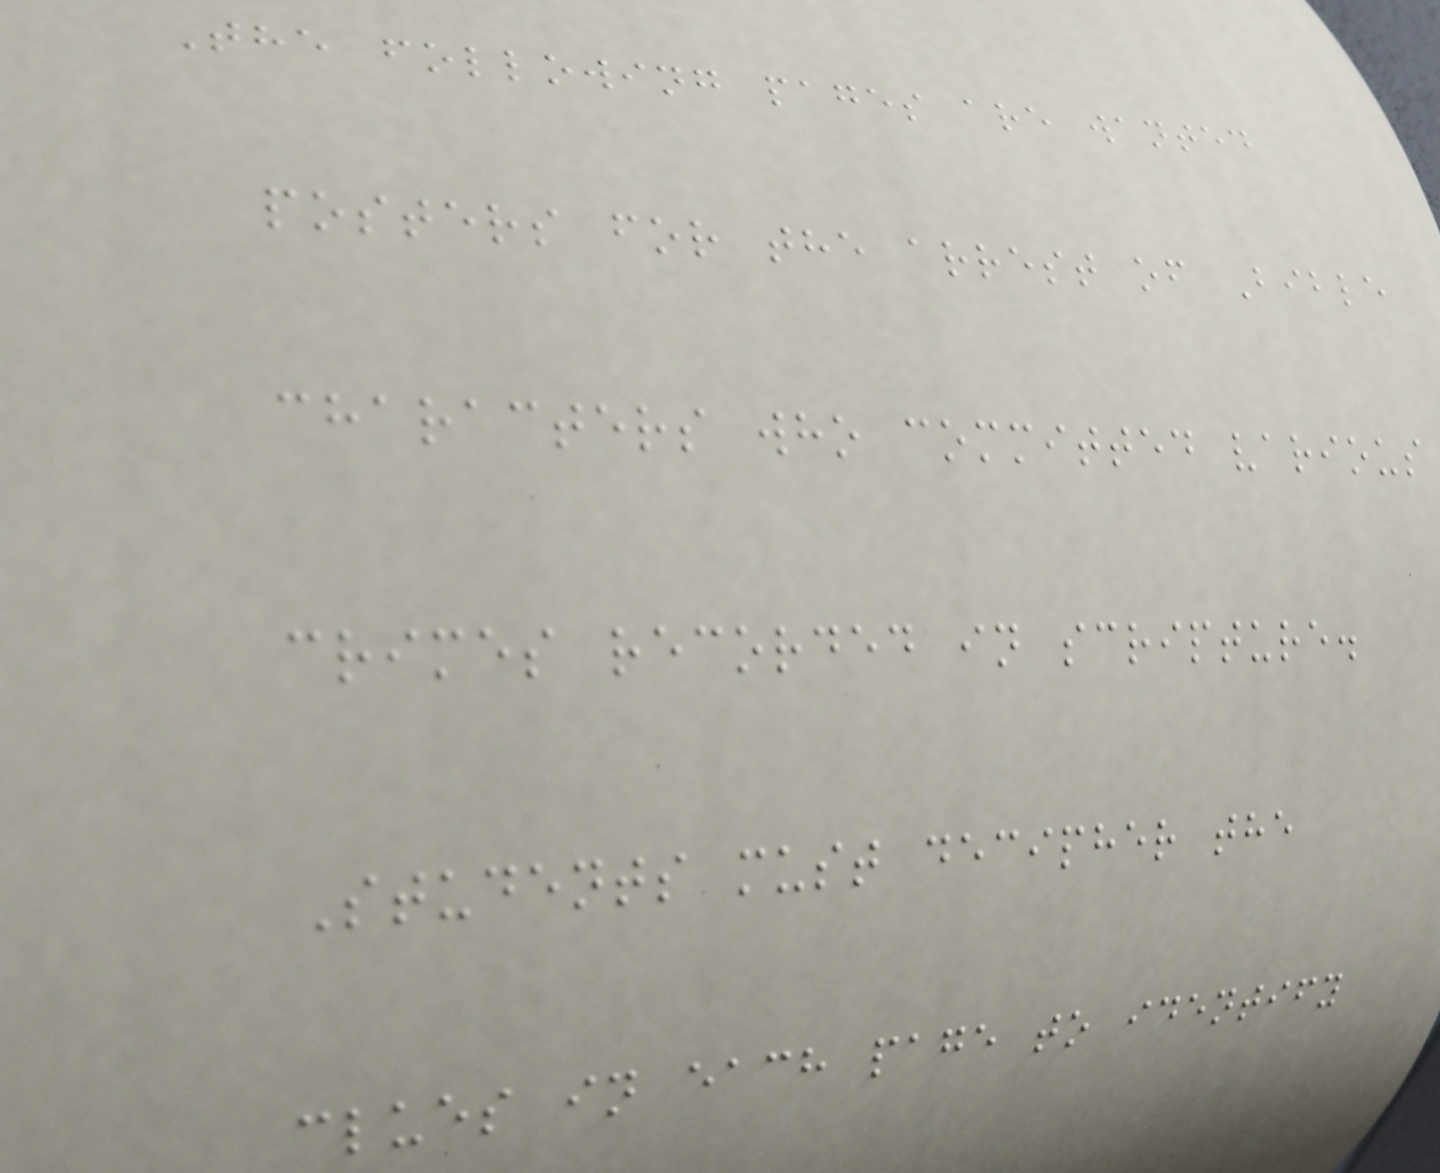The following pages are wanted
posters for the arrest of Bible
characters who committed various
crimes recorded in scripture.
Students must decipher the
clues in each page to identify
